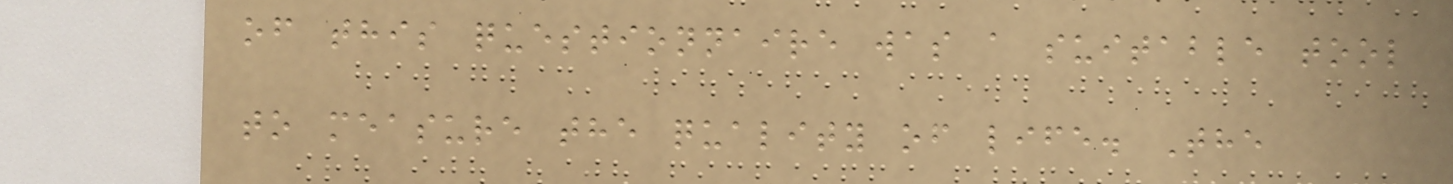of this questionnaire was a suitable tool
to measure the quality of life. The
